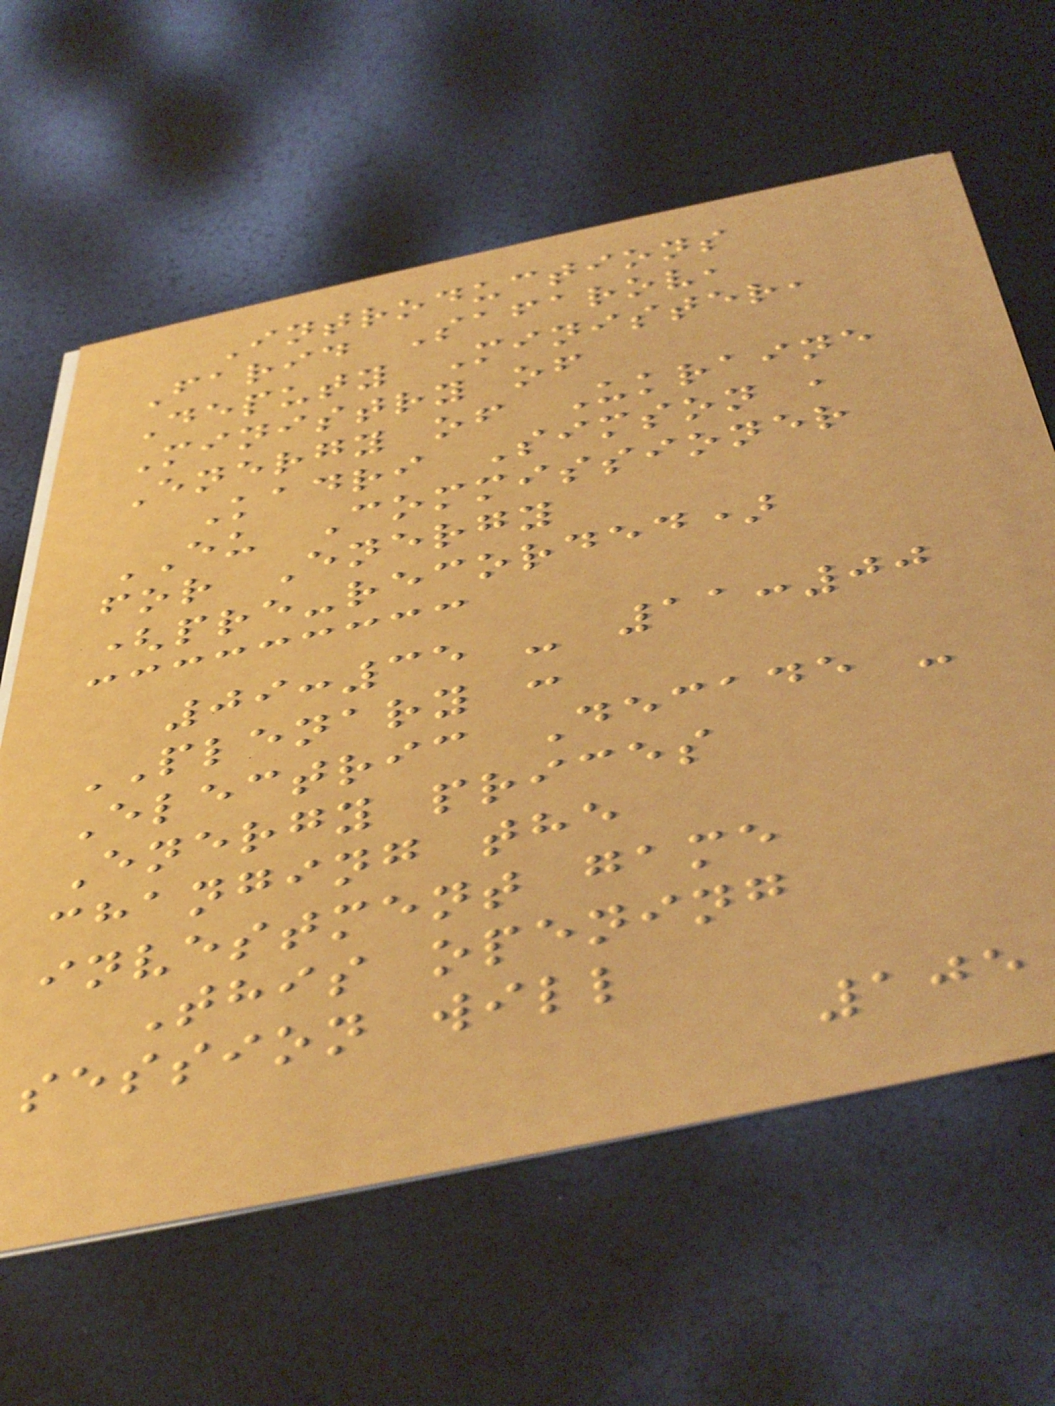Introductions
Farid Safarov,
Deputy Minister,
Ministry of
Energy of Ukraine
Kadri Simson ,
EU Commissioner
for Energy
(pre-recorded)
09:35 - 11:00
PLENARY :
Electric Decade -
Energy prices
changing the
investment game
This opening
session will
105
